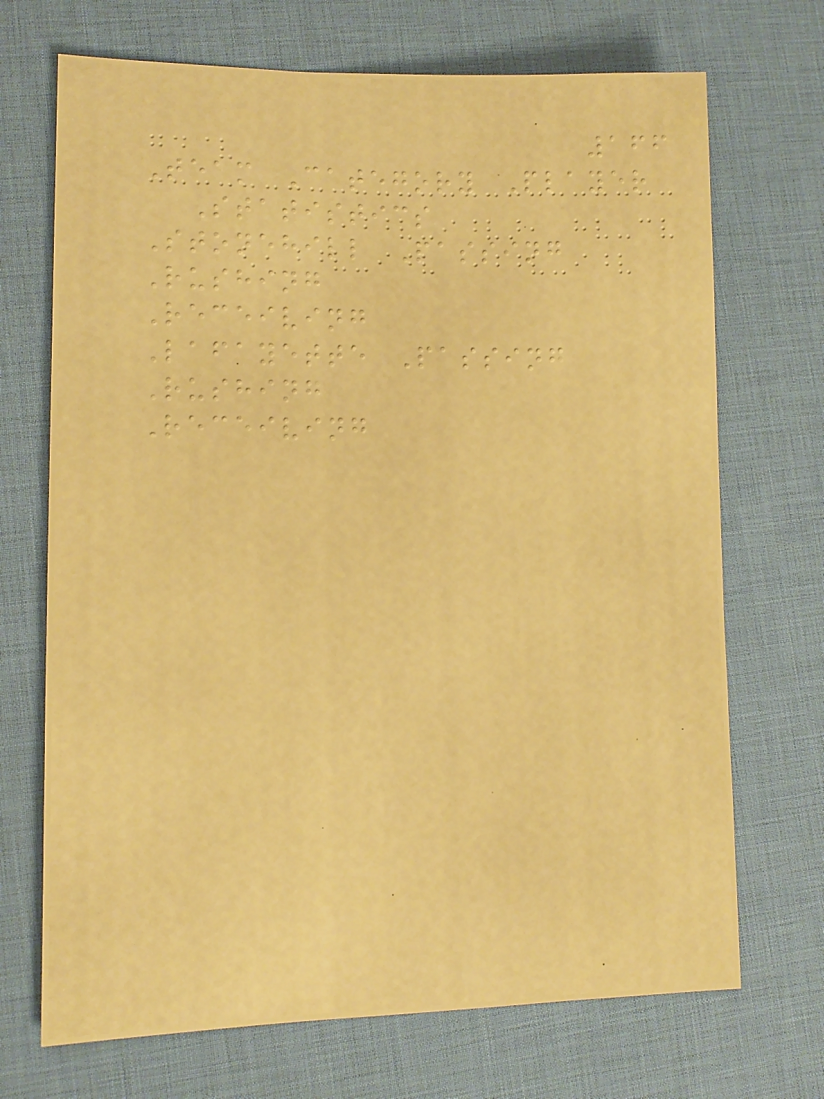166
Team Category Player
Statistics
Stonehill Passing
Rushing
Receiving
Lafayette Passing
Rushing
Receiving
